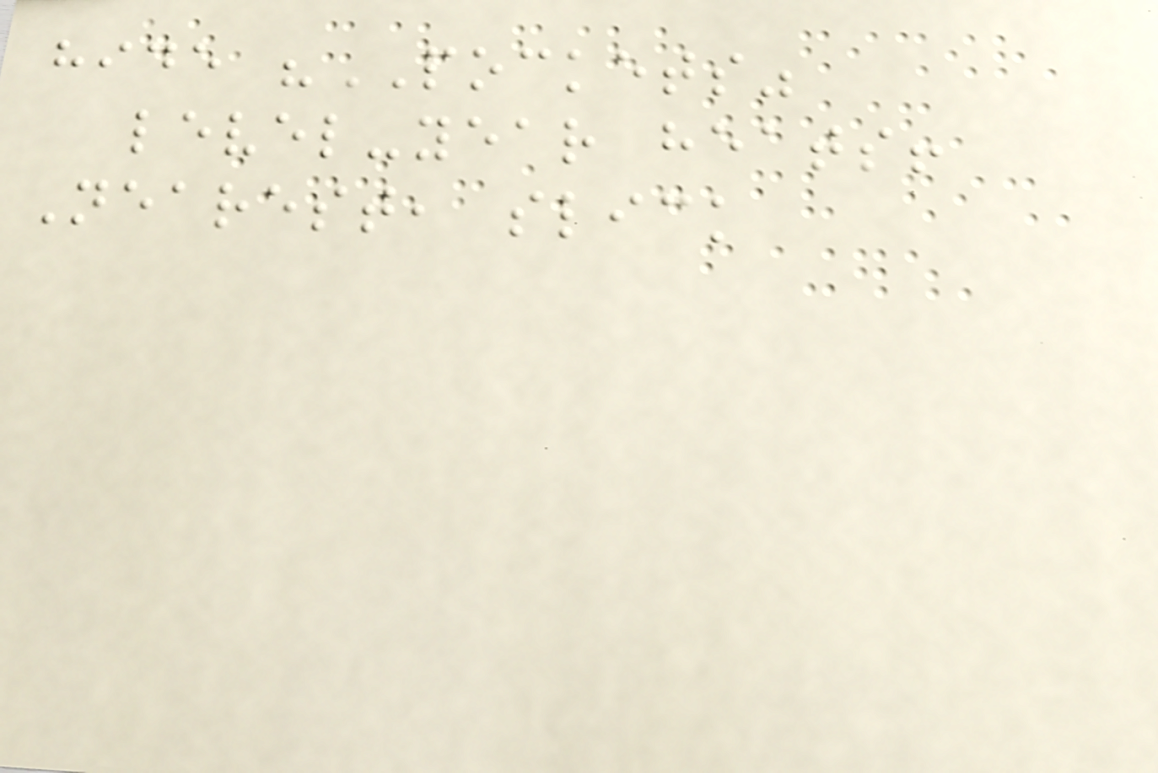hide "POCKETS"
level-year heats!
Nearest, slick
